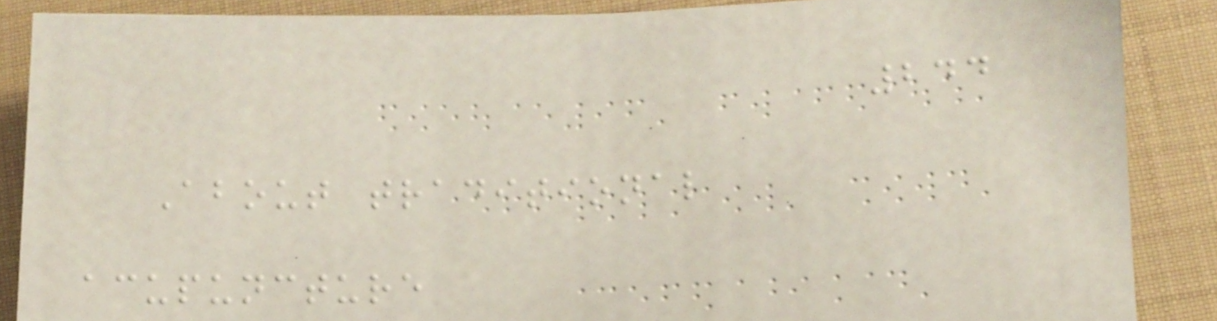244
About traditional
acupuncture
